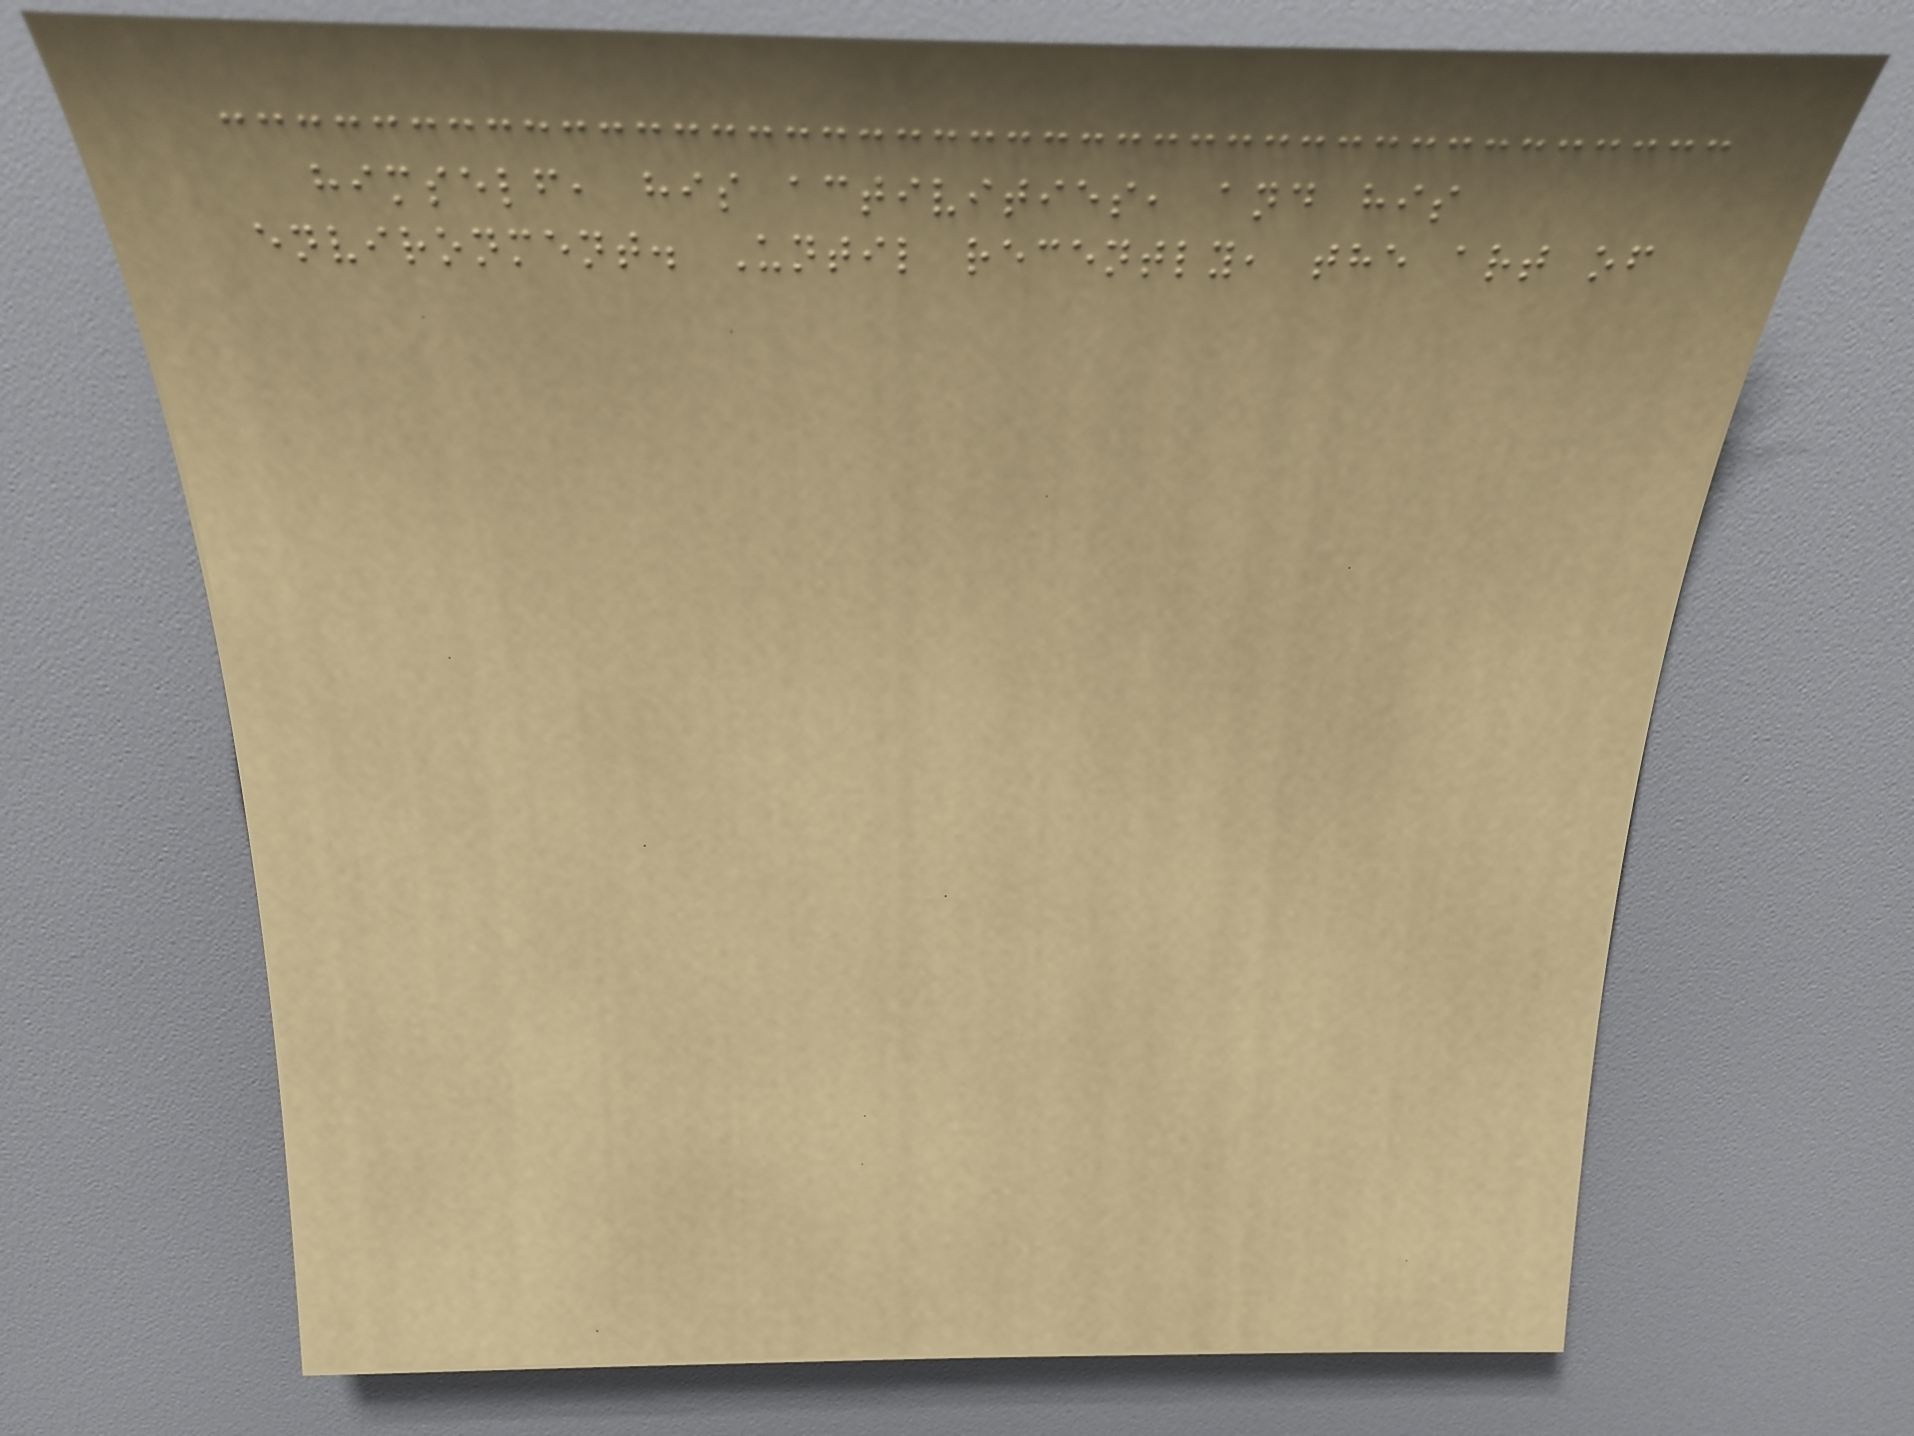himself, his activities, and his
environment. Until recently, the art of
